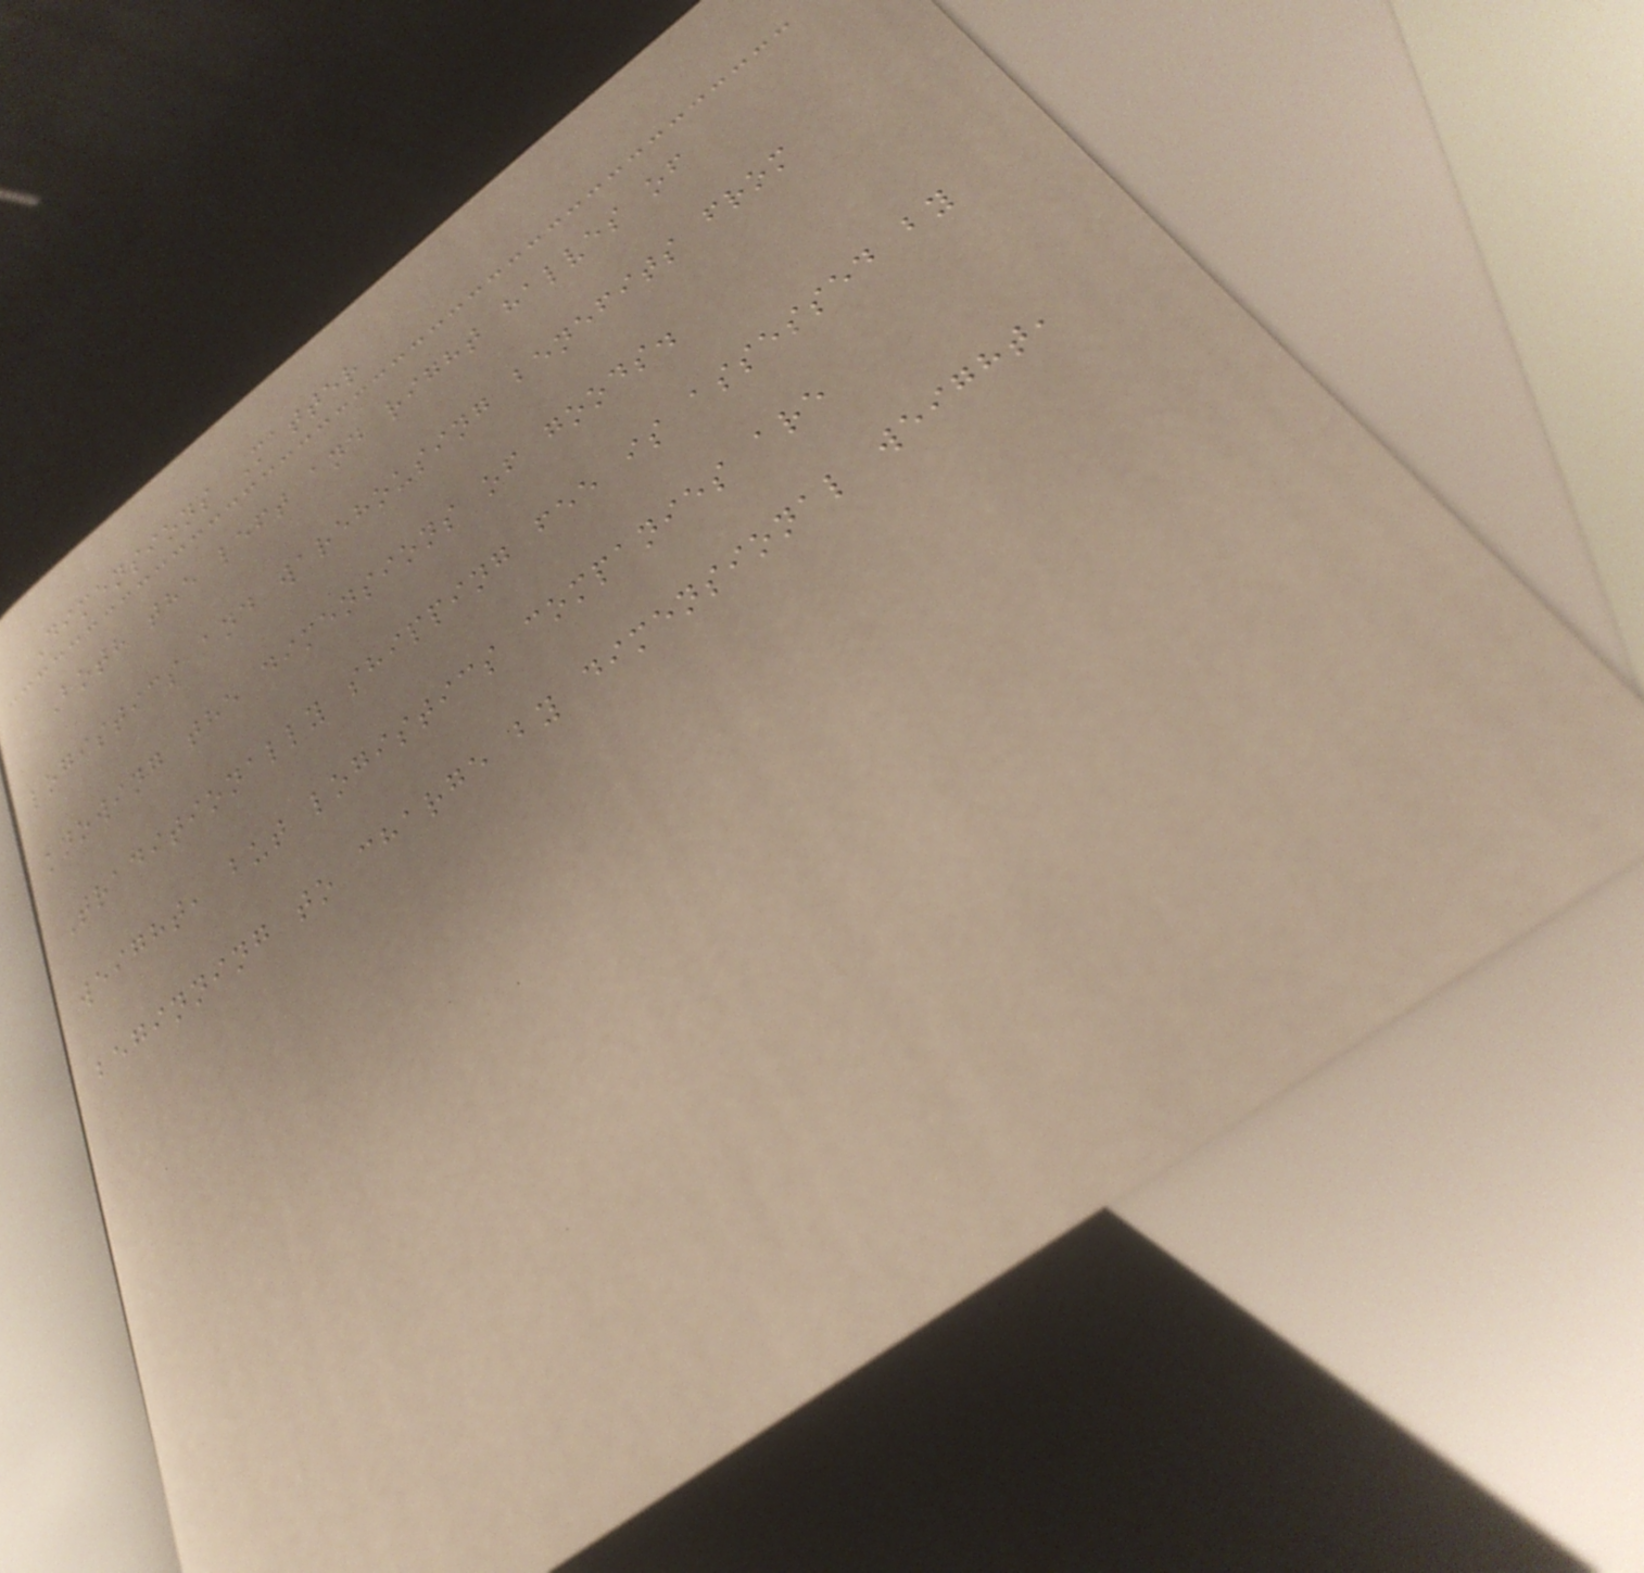Dimensions Matter
Both the left and right halves of
logistics and warehousing benefits from
knowing the dimensions of goods.
Traditionally shipping fee is assessed by
weight, but logistics companies are
beginning to charge by dimensional weight,
